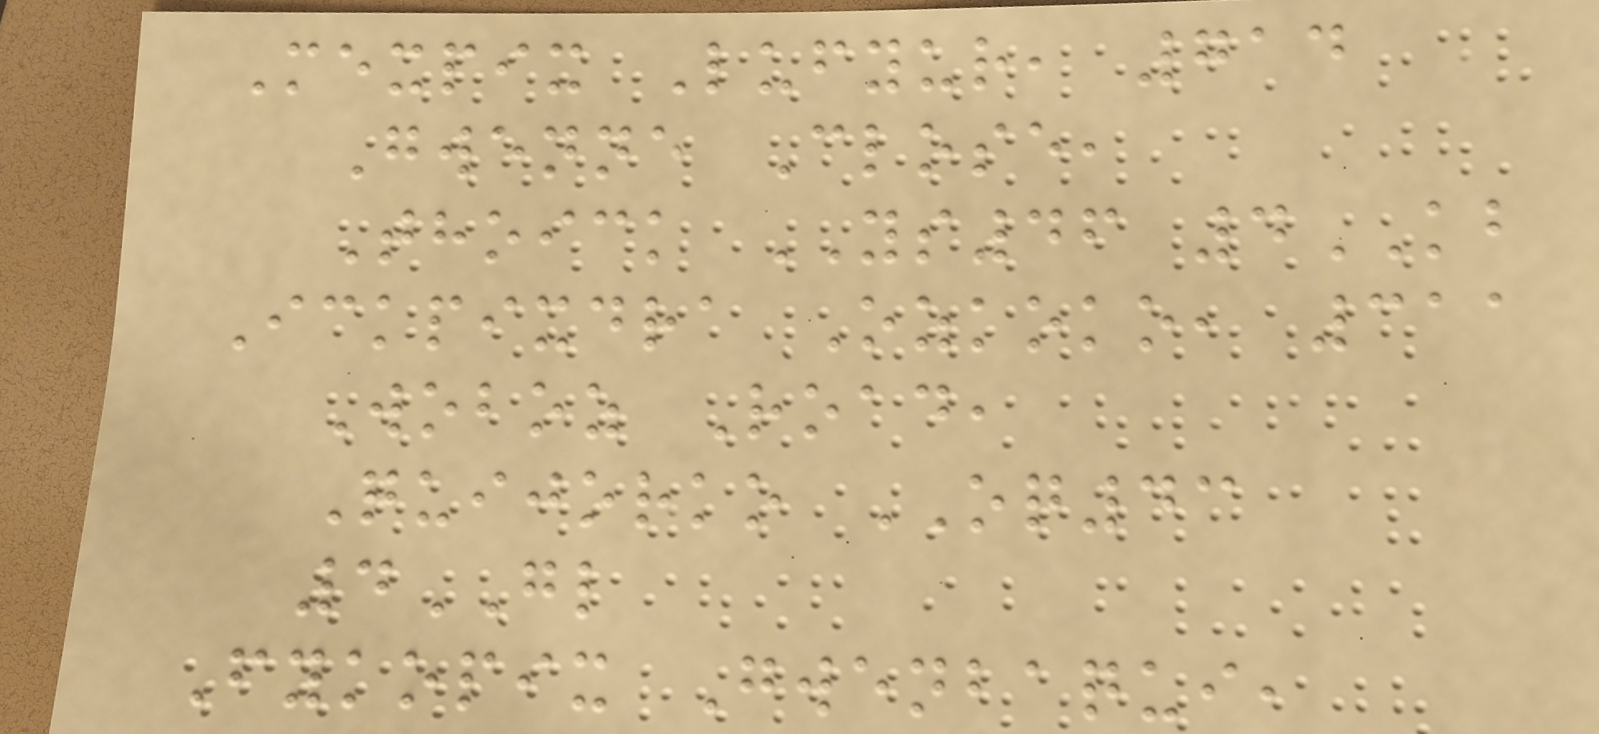Mexpix Lufyur, 714
Gwenne Close,
Thoick YS46 4KB
Ickpixdra Ozkoko, 311
Woboz Road,
Quijorko OQ43
4GL
Fykopix Gwenbaqui,
